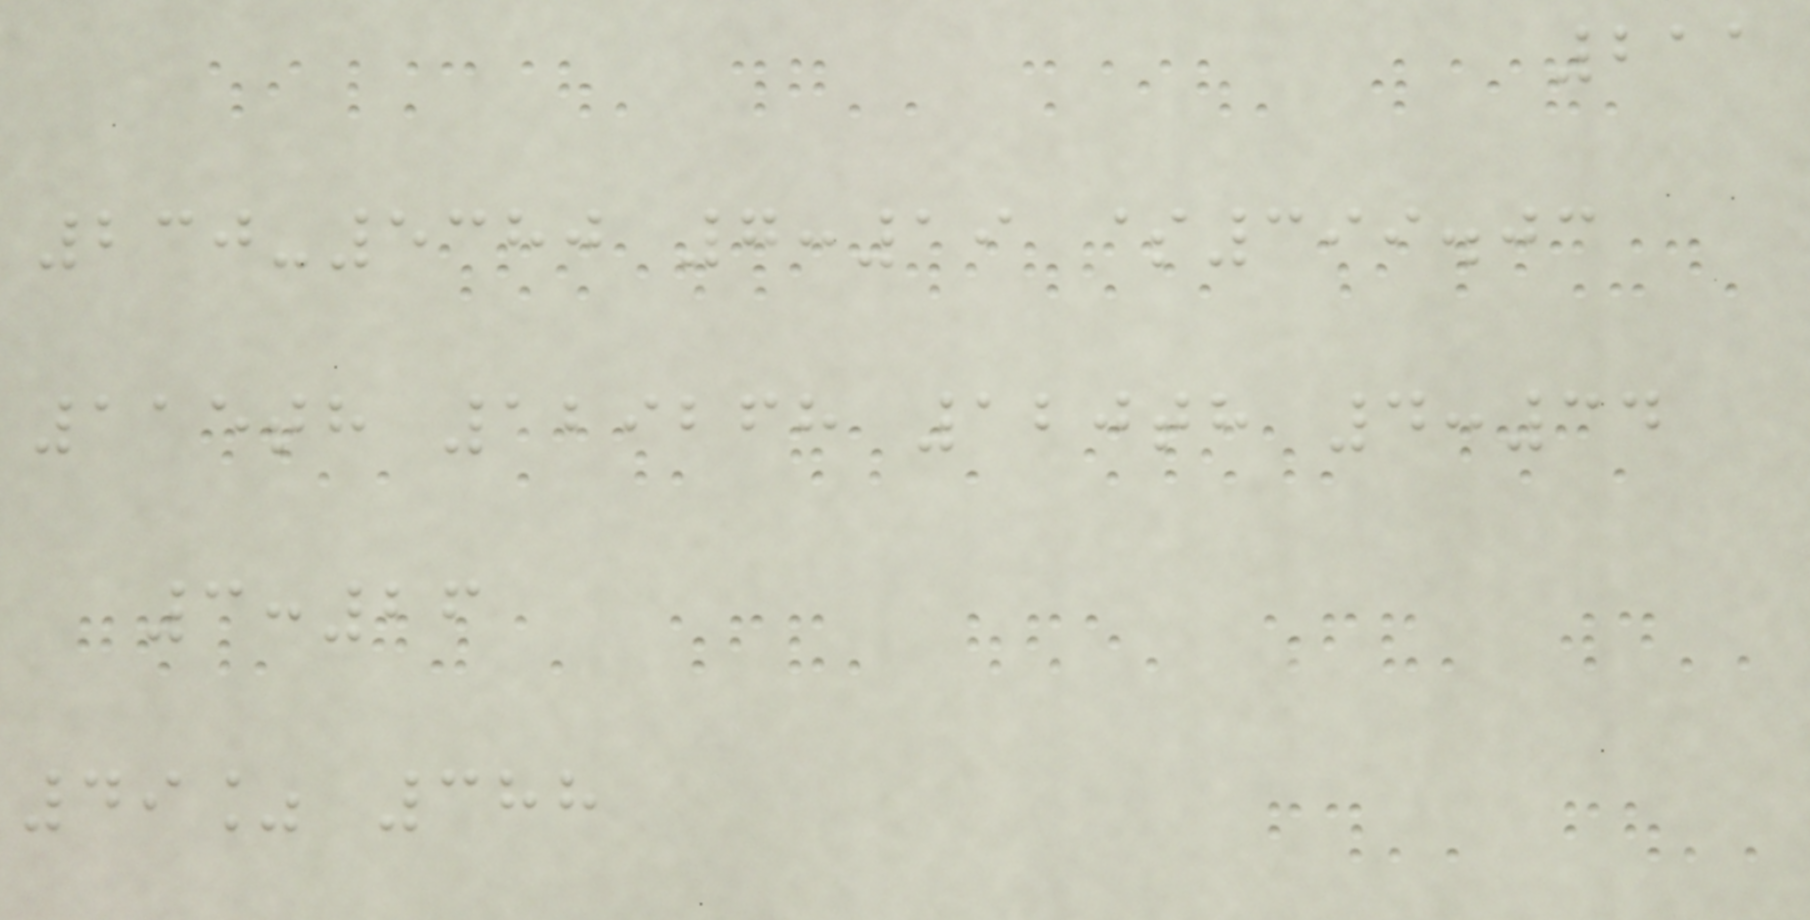211
230-5380 7:19 $399.03
115th 129268 120th 4:34
3:26
49% 388
